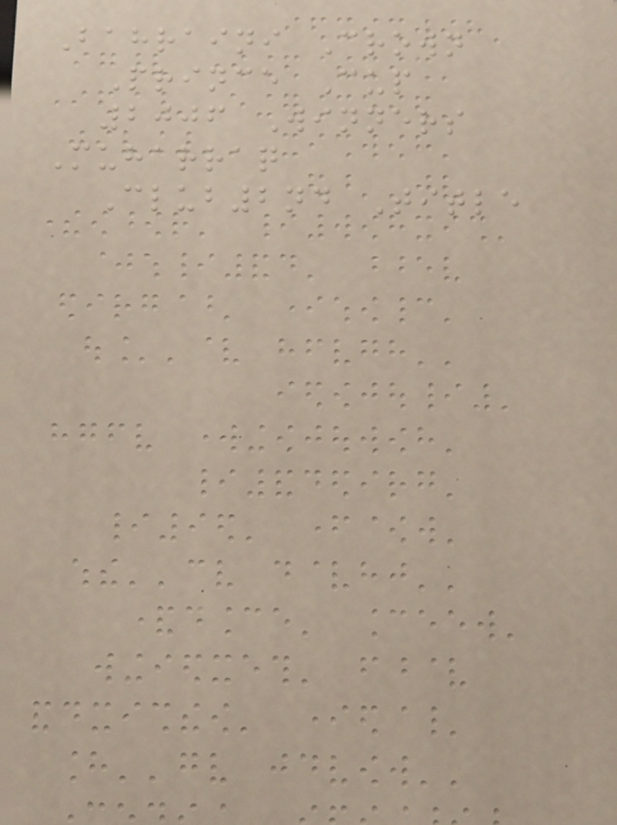Bahraini Crown
Prince Cup
2006 Winners
Muharraq
Club2nd Title
